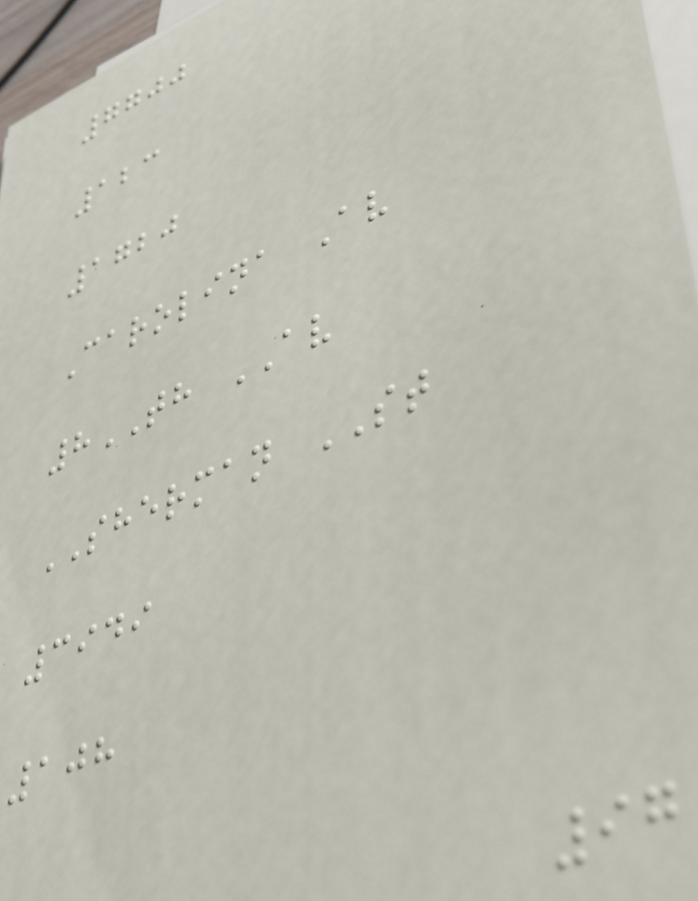7700
123
1720
Carolina Av
8TH AV
SHERMAN ST
3949
108
97
